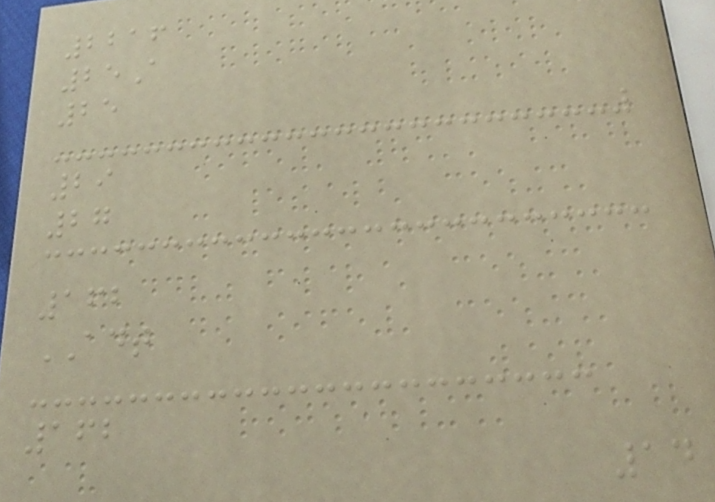2216
25A
25
29
27
162
ADT
162
14
